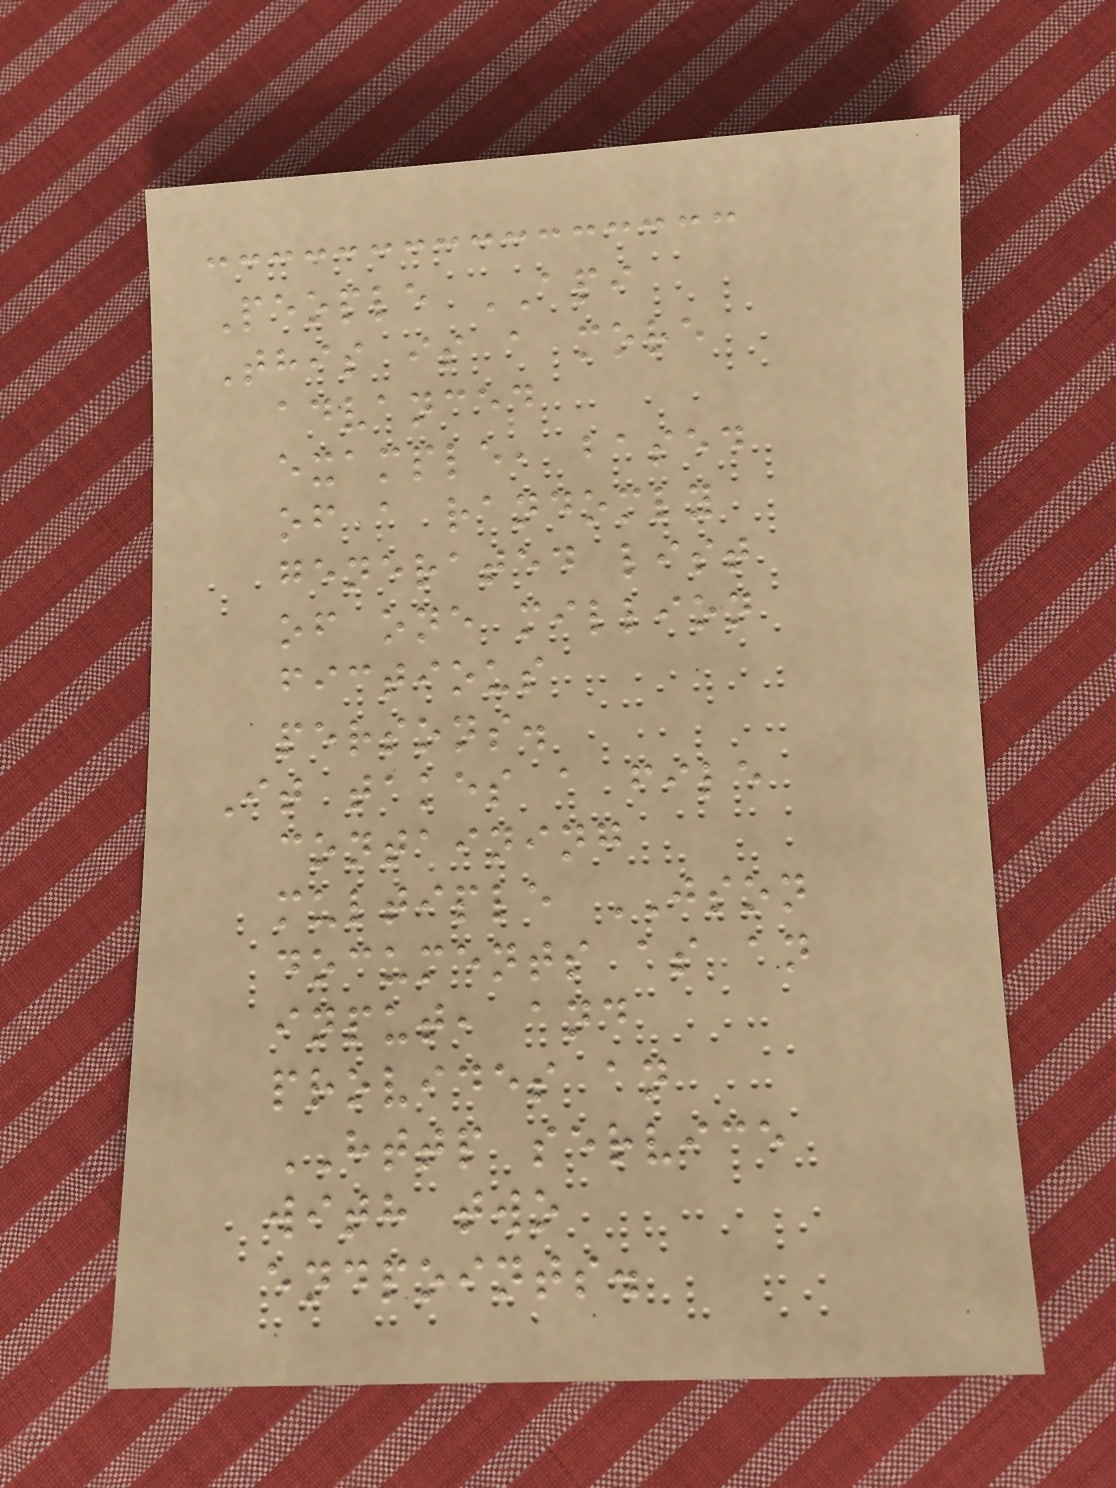People API
This is a more
advanced
example, based
of a randomly
generated list
of one million
fictious
persons.
It takes a file
containing
multiple JSON
documents as an
input, and
provides an
HTTP service
with two
endpoints.
